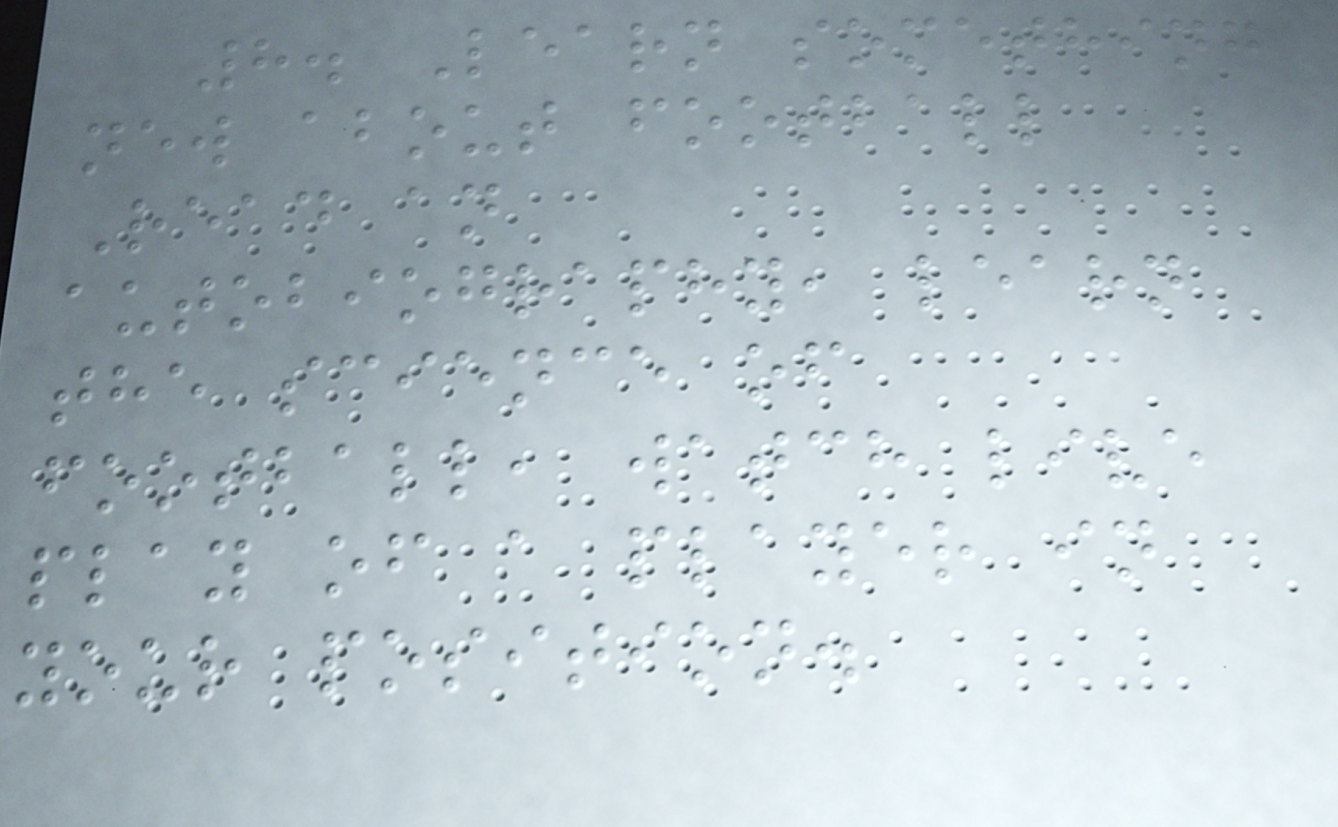8. Learn something
new about football
Read an
autobiography, learn
the science of
football, watch live
play of a player in
your position.
